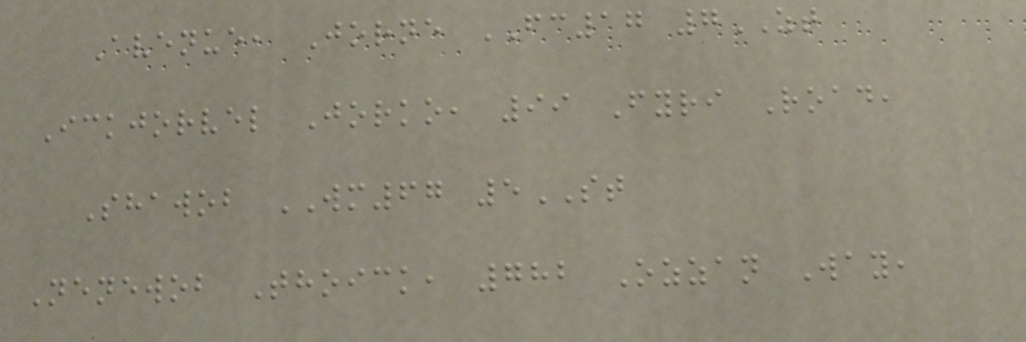Avenue, Jorne FC17 7ZT
Ickjorvel Jorko, 99 Fyri Road,
Shawob WM67 5ST
Nenewob Thoick, 782 Ozzan Way,
